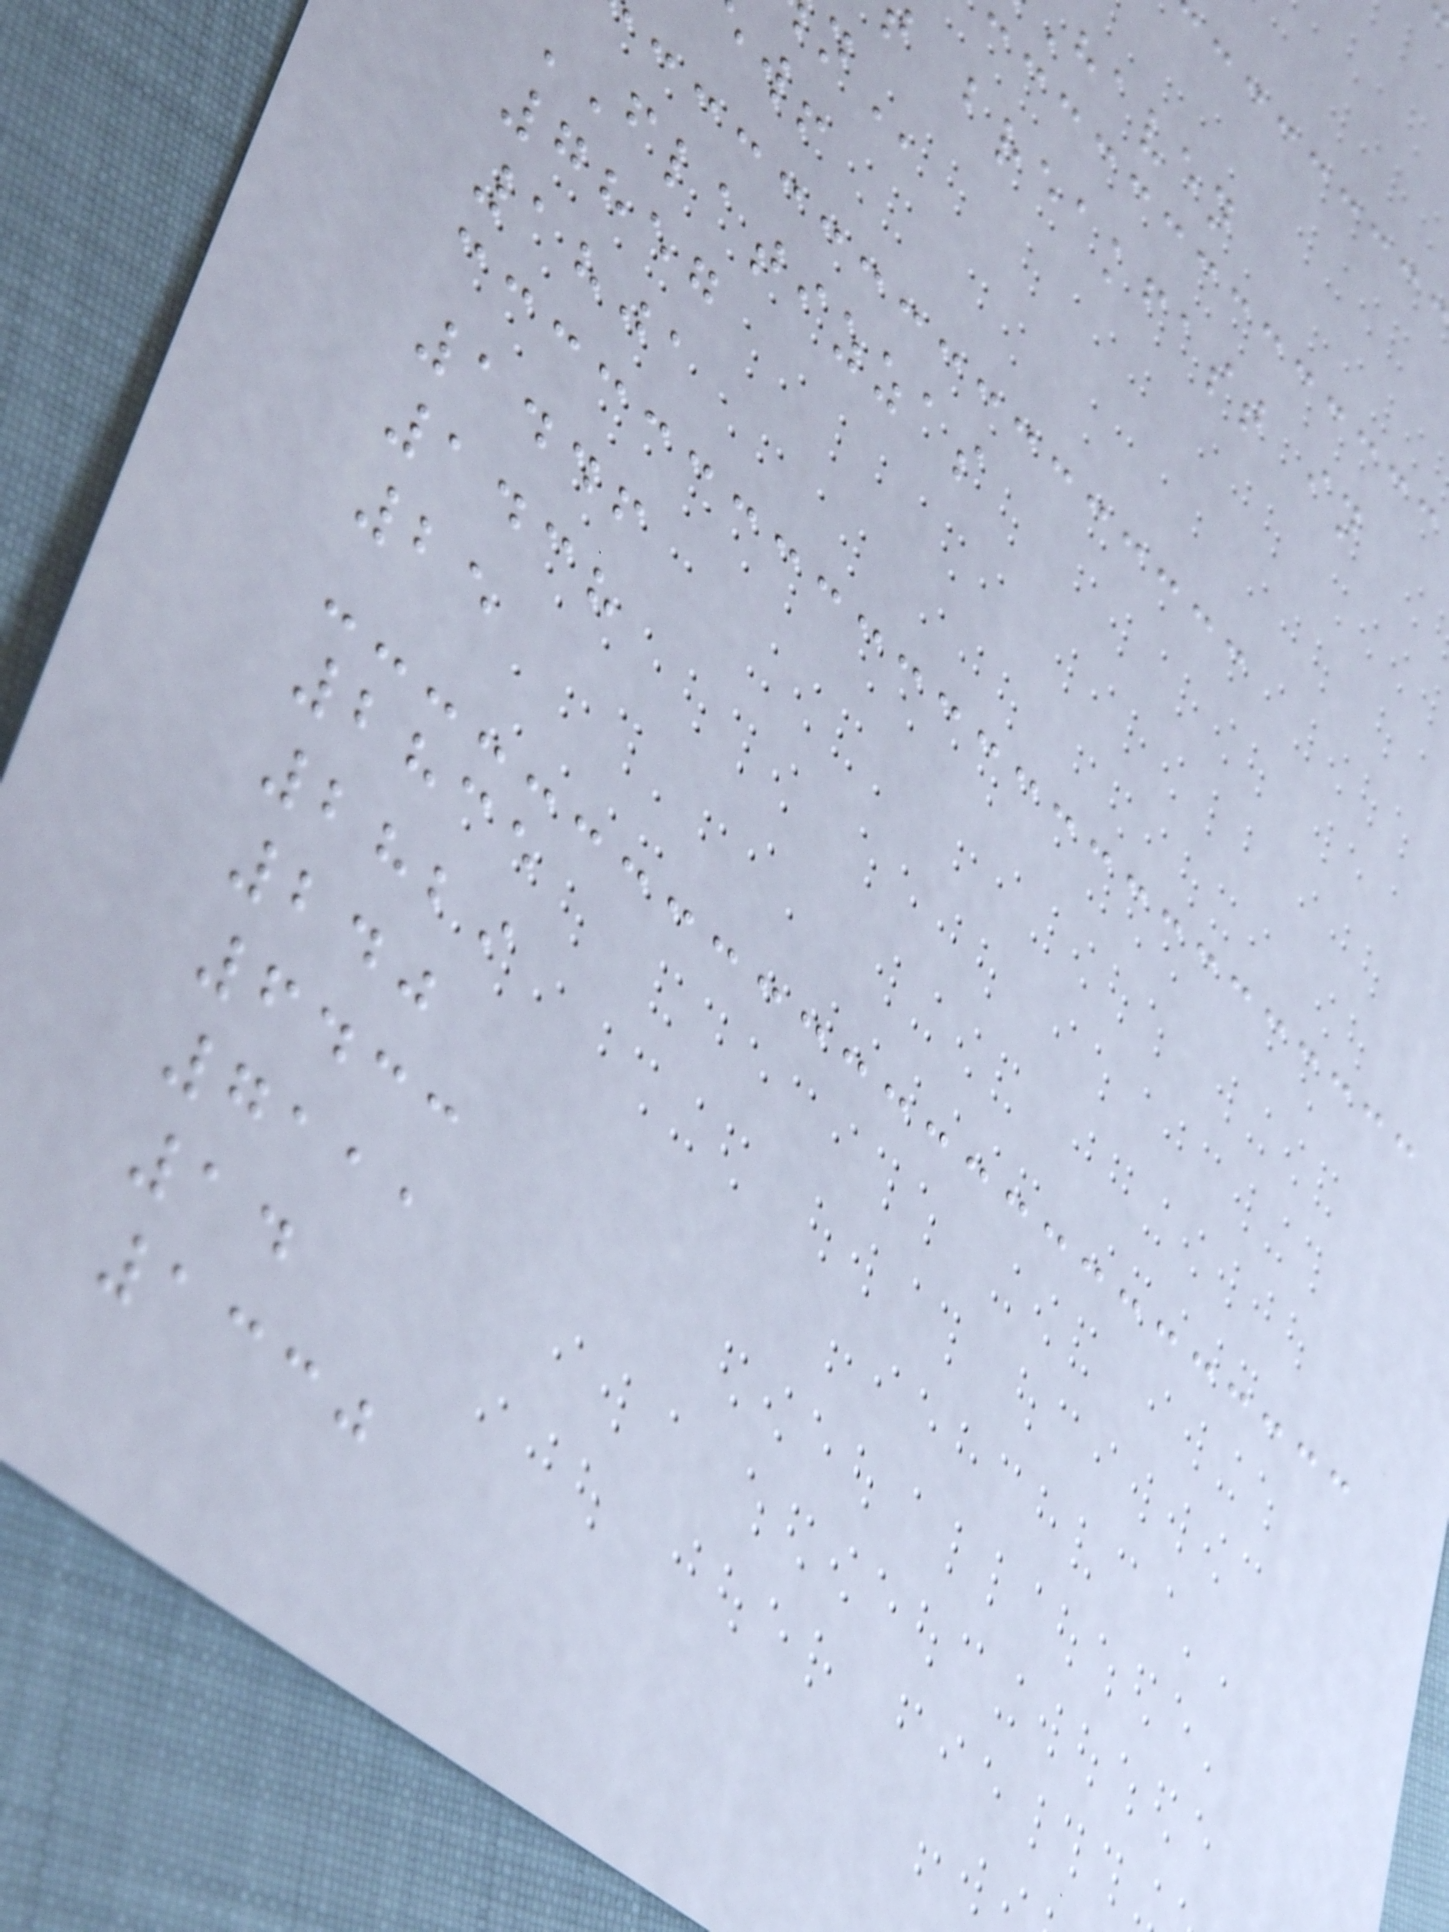haven
breakfast in
flatizzas
7857
1801
1446
1438
25
2835
2829
240
6433
7111
14
1330
